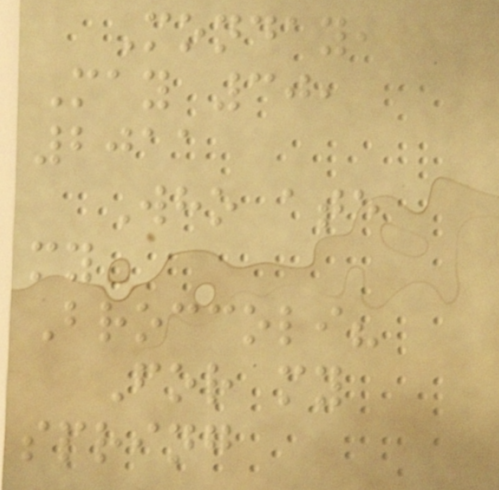Monday,
May 30,
2011
Who ate
my
Broccoli?
For my
spring
